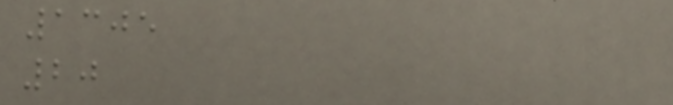1305
20
